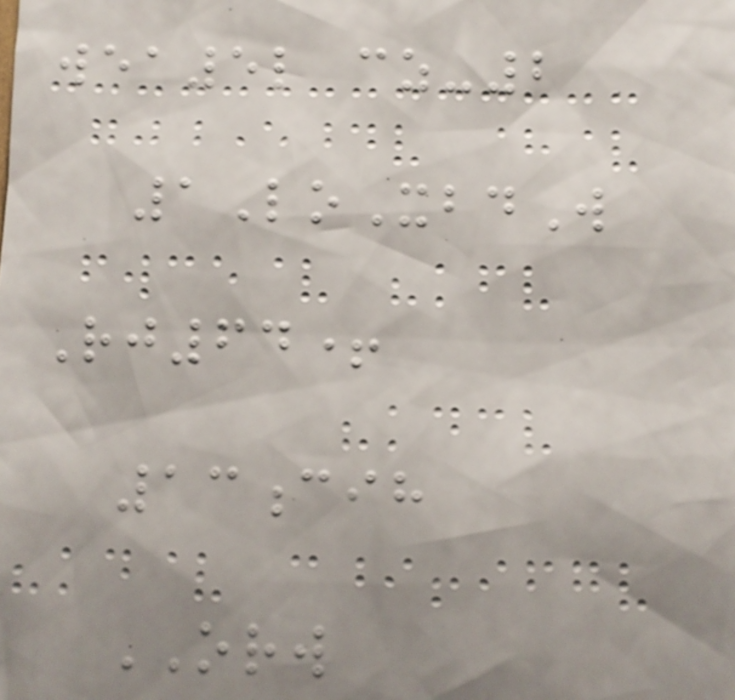wea5l cz-2
1LoXbdW
Rj64+
13cih
ORW
